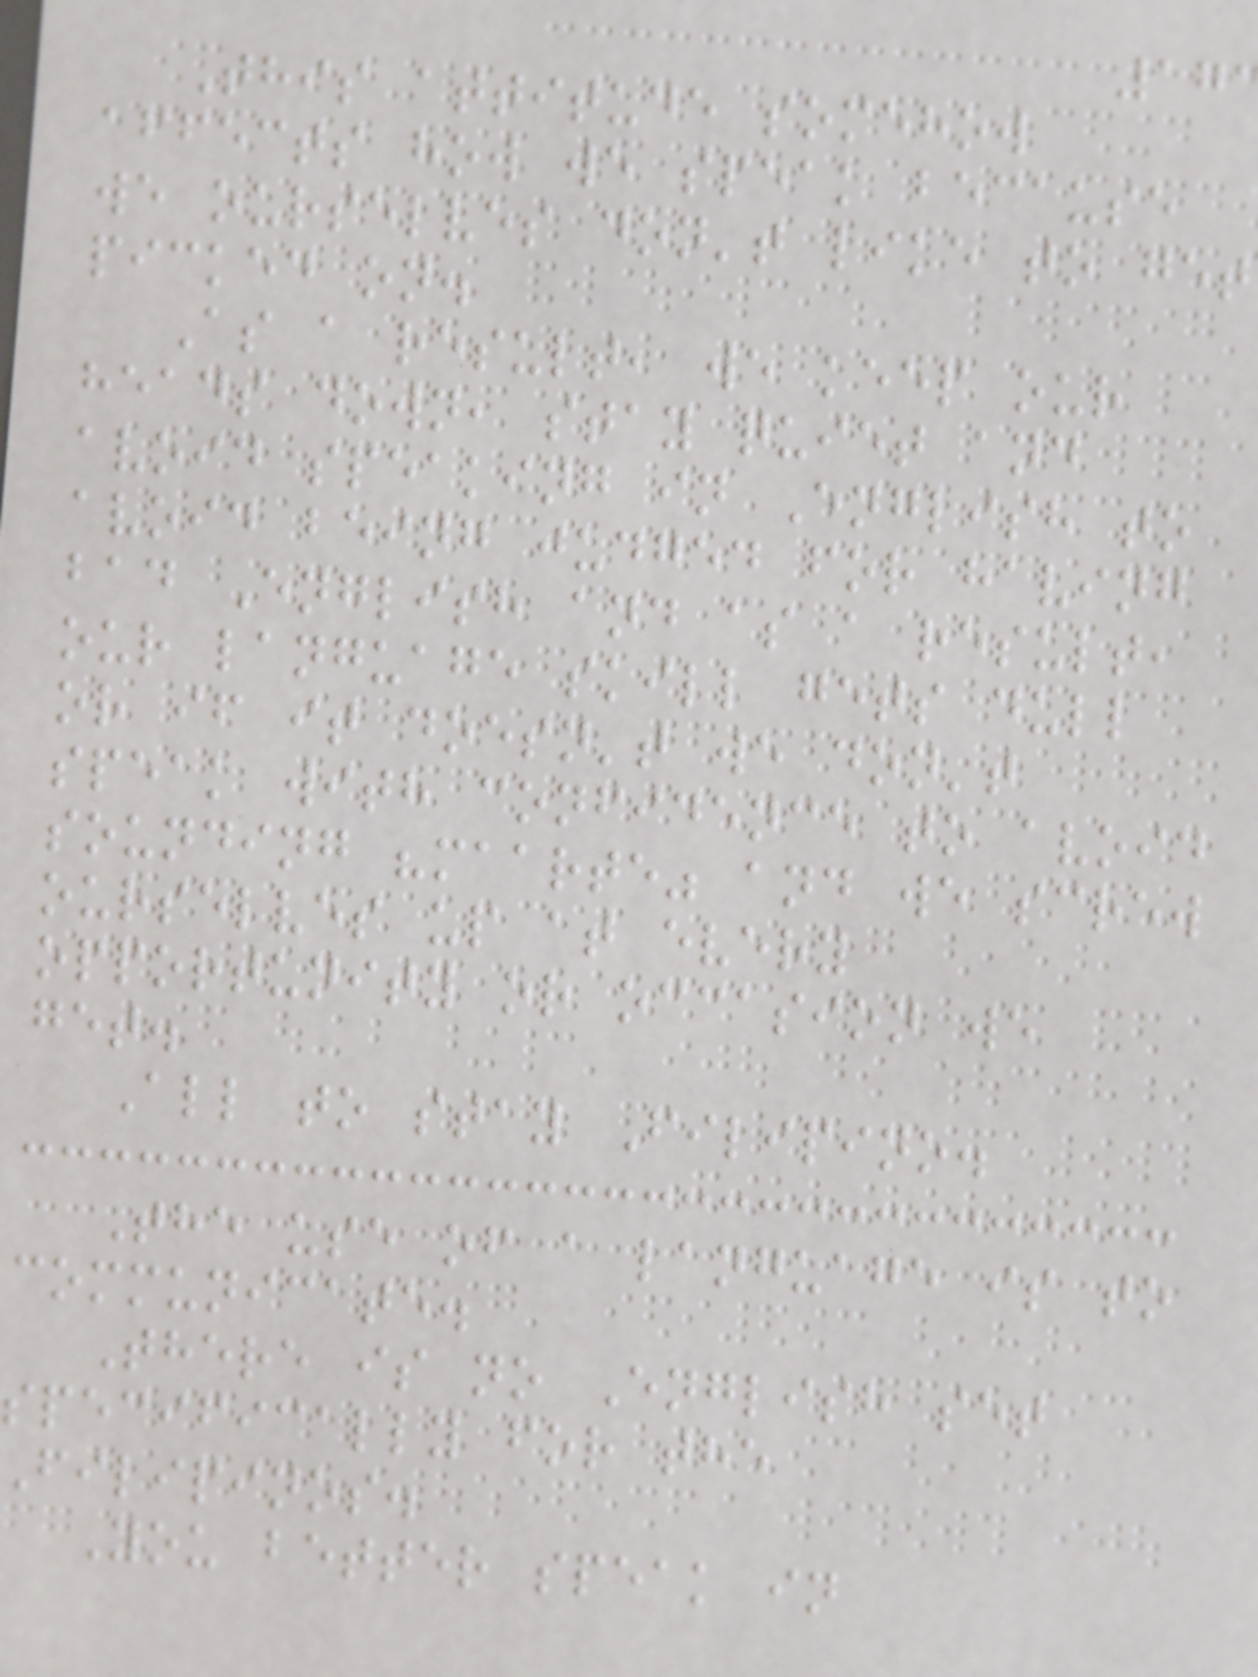This attitude somehow
affects how we speak because
we ourselves don't like to get
picked on.
As a result, we keep our
heads down, stay quiet and
avoid speaking in English to
avoid being judged for having
bad English and as a result,
our language skill gets dull
or if it doesn't we don't
speak with confidence to avoid
sounding "maarte" and we screw
ourselves up at every
opportunity or occasion we
get.
All to stay Filipino.
The use of a language is to
communicate.
There is no English set
specifically for the
filipinos.
You better speak in
